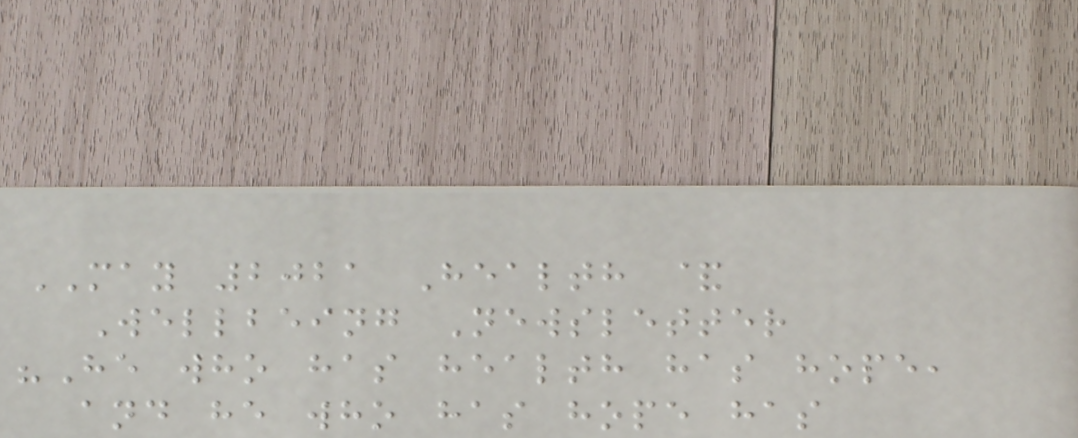MAY 2021 Health &
Wellbeing Newsletter
"He who has health has hope,
and he who has hope has
